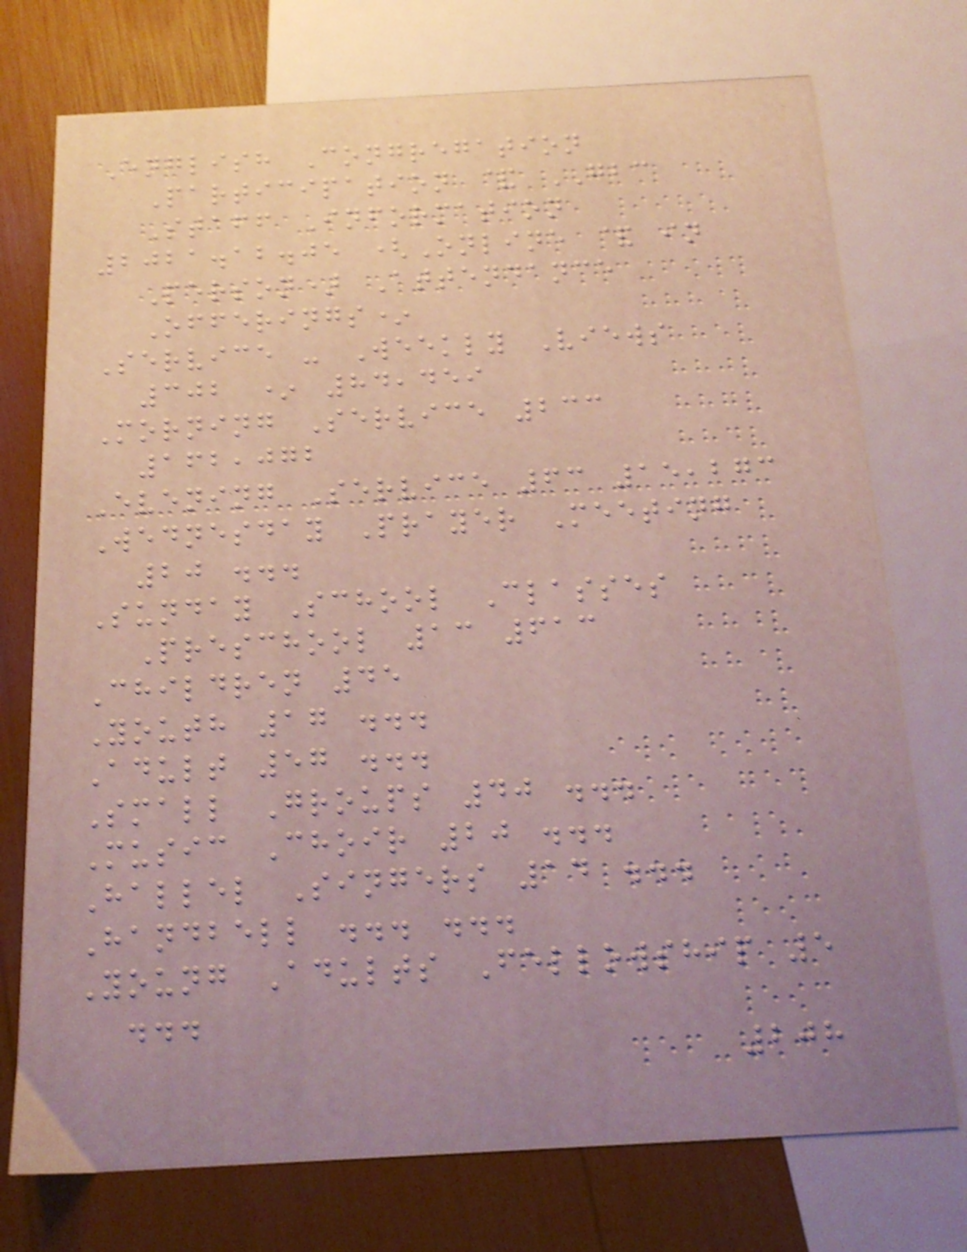English Congregation
Participation & GBC
Staff Information
2021.12.05 (Online & in
Person) Attendance
Offerings*
Service - Weekly Views
302 * 84,459
Morning Service 233
162,072
Evening Service 63 15,273
Wednesday Prayer Meeting
20 ...
Sunday School Classes
Preschool 13 613
Children 45
Youth 17 ...
Adult 57 ...
Small Groups 40 ...
Music Choir 20 ...
Hallel Singers 14 ...
Handbell ... ...
Young Adults Fellowship 5
...
208
